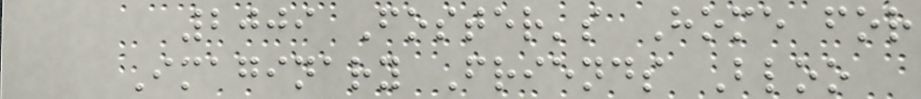2009 Foster's Home for
Imaginary Friends Bloo
